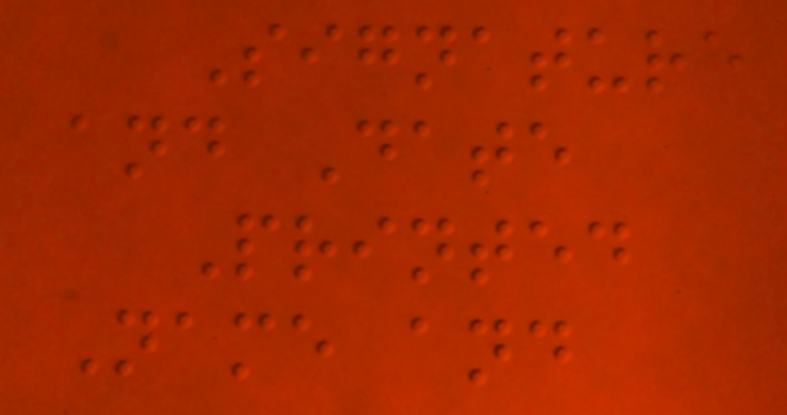Signature
and Date
Printed
Name and
